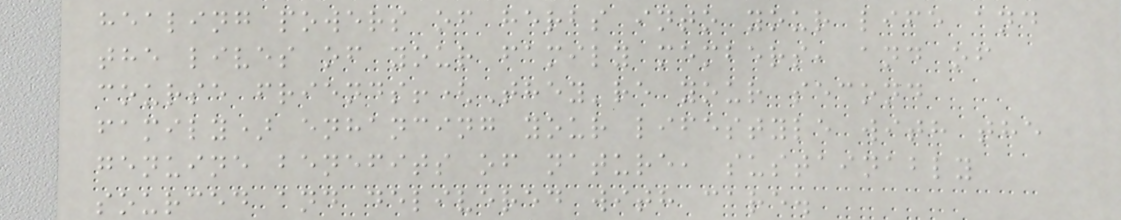healing powers of herbs into your life and
the lives of your family members, and of
course friends!(They're your second
family) enhancing your lifestyle with the
genuine benefits of nature, sustainably
sourced and delivered with care.
